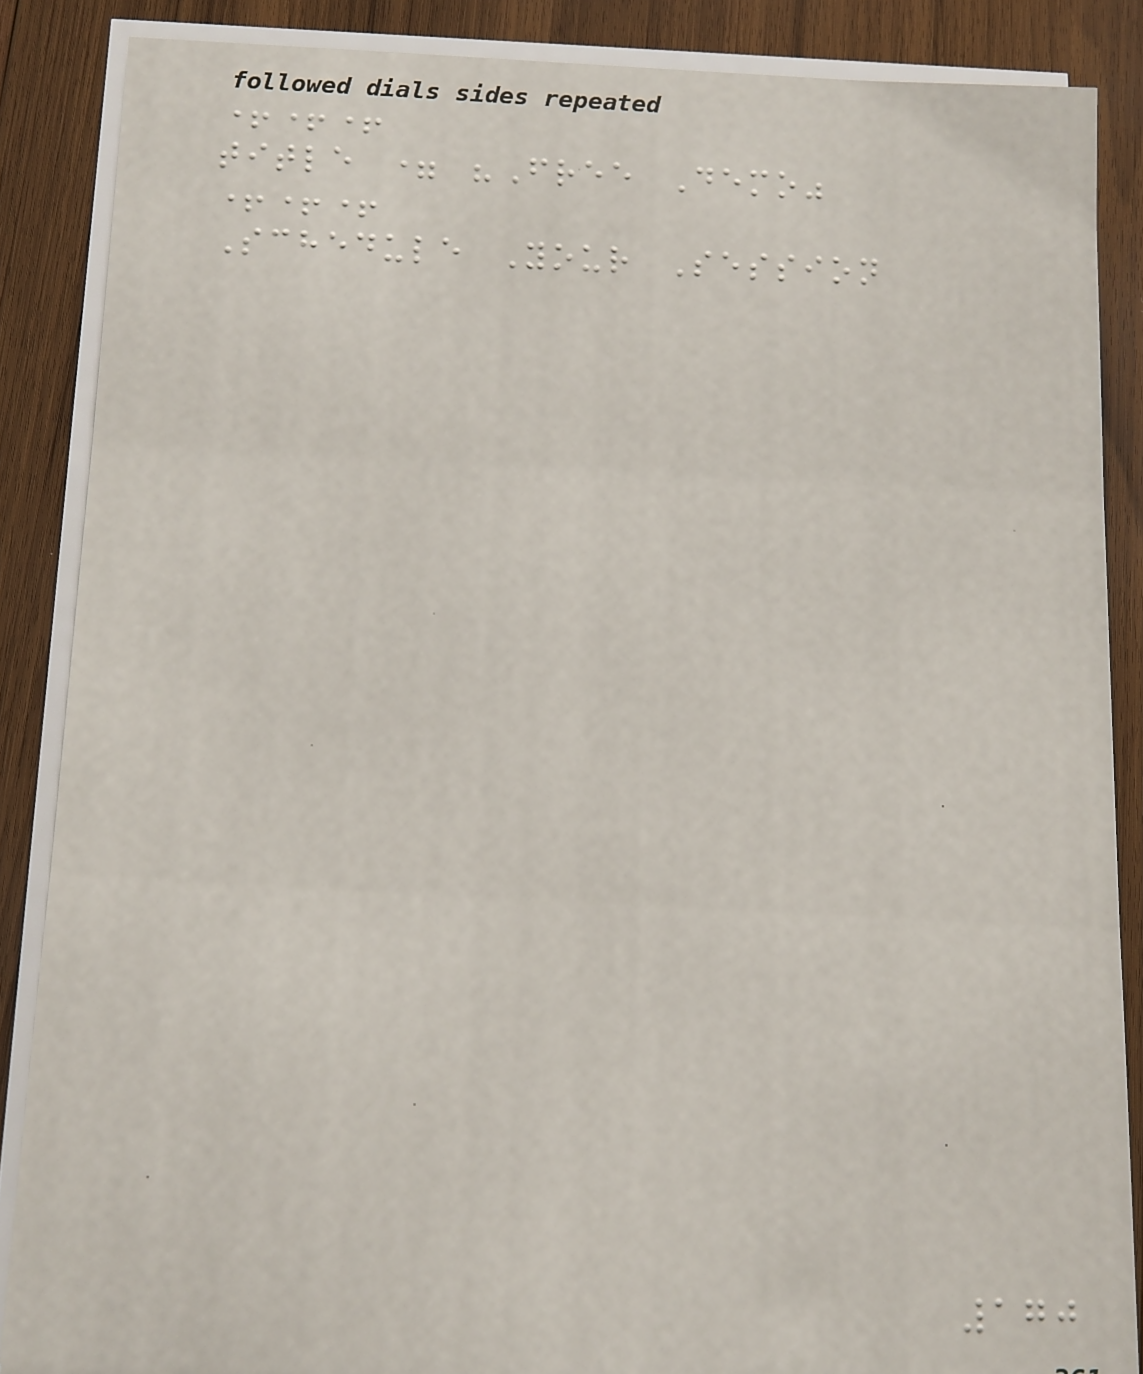+++
title = "Free Demo"
+++
Schedule Your Session
170
